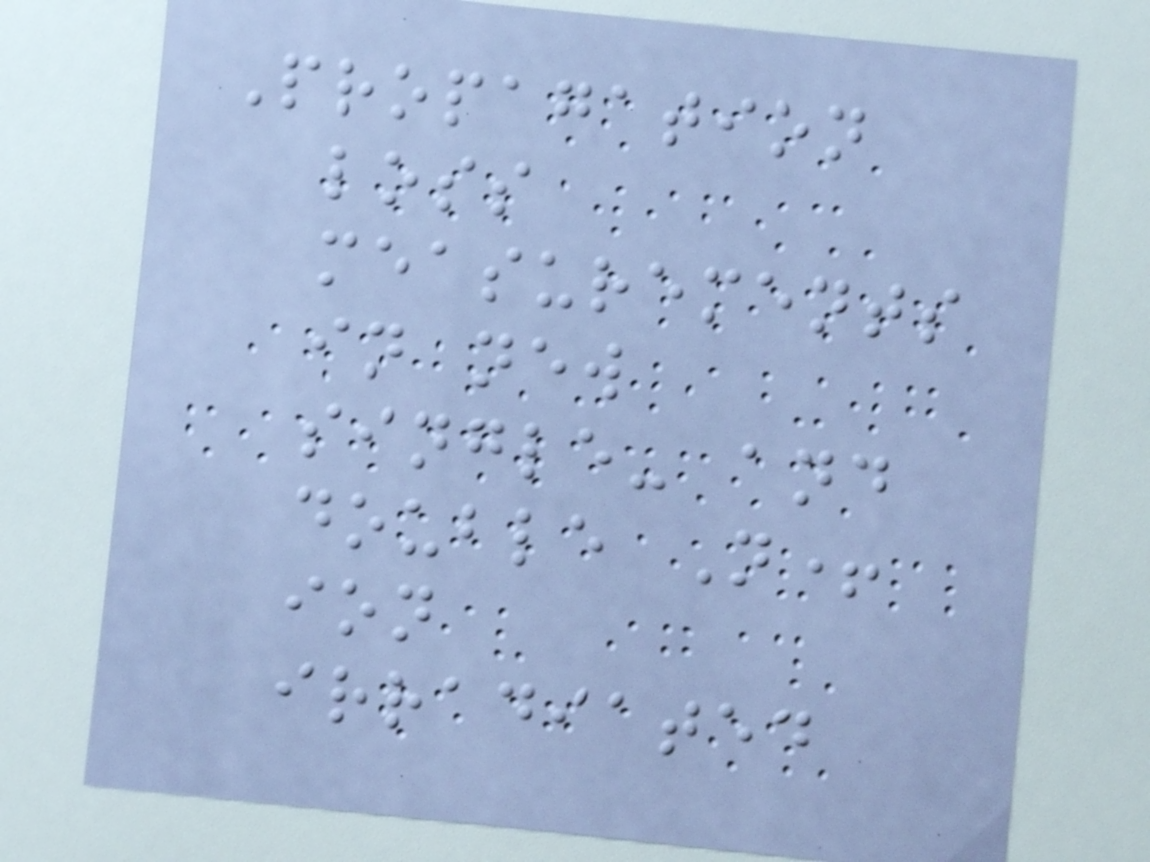Propagation
loss
measurements
in new
single- and
double N+
ion
irradiated
